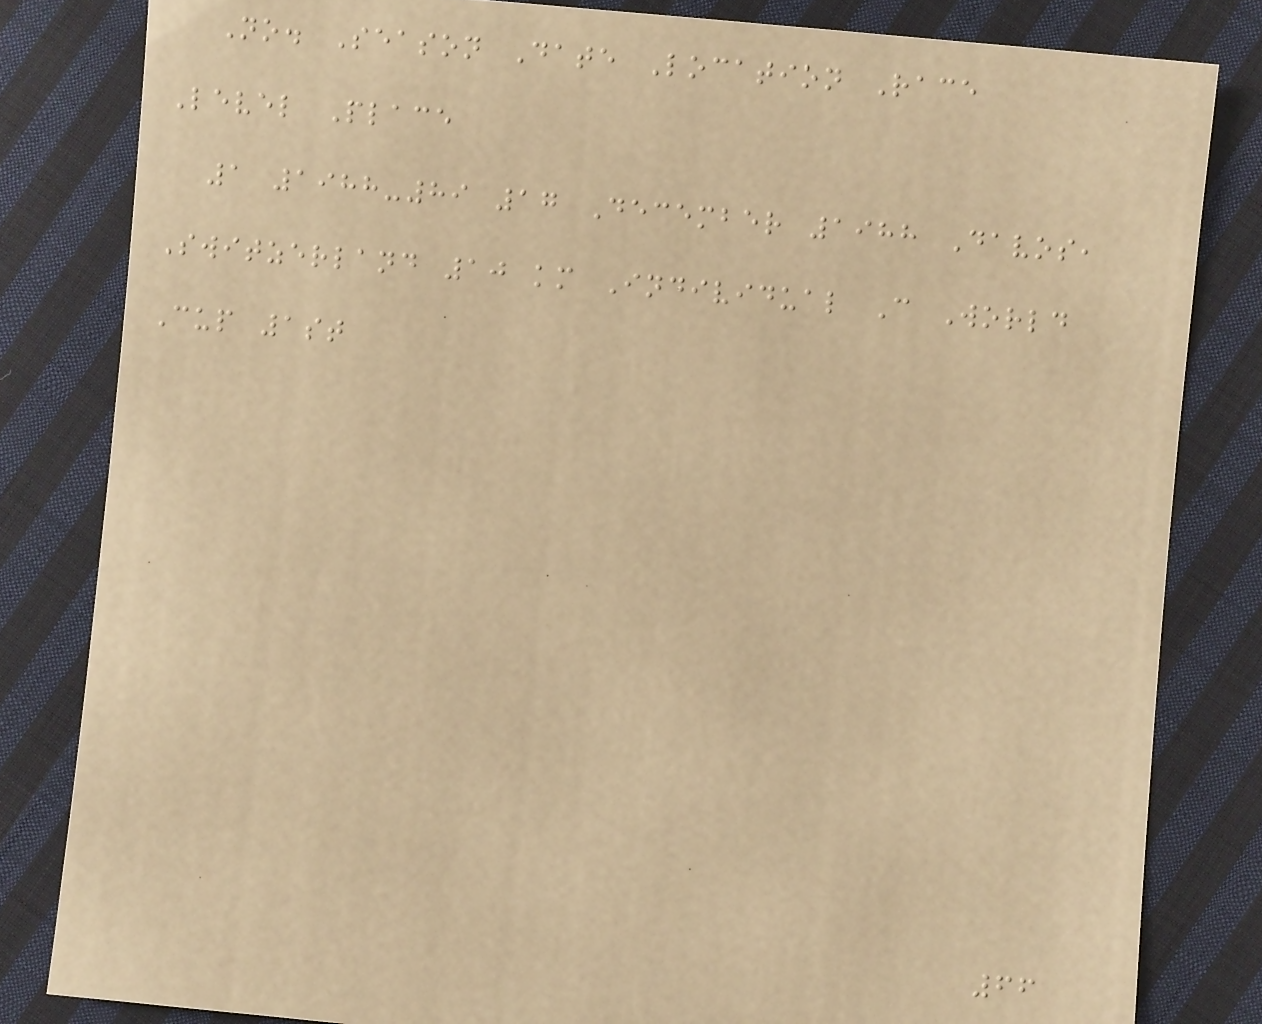No. Season Date Location Race
Level Place
1 1988-89 17 December 1988 Davos,
Switzerland 10 km Individual C World
Cup 1st
66
